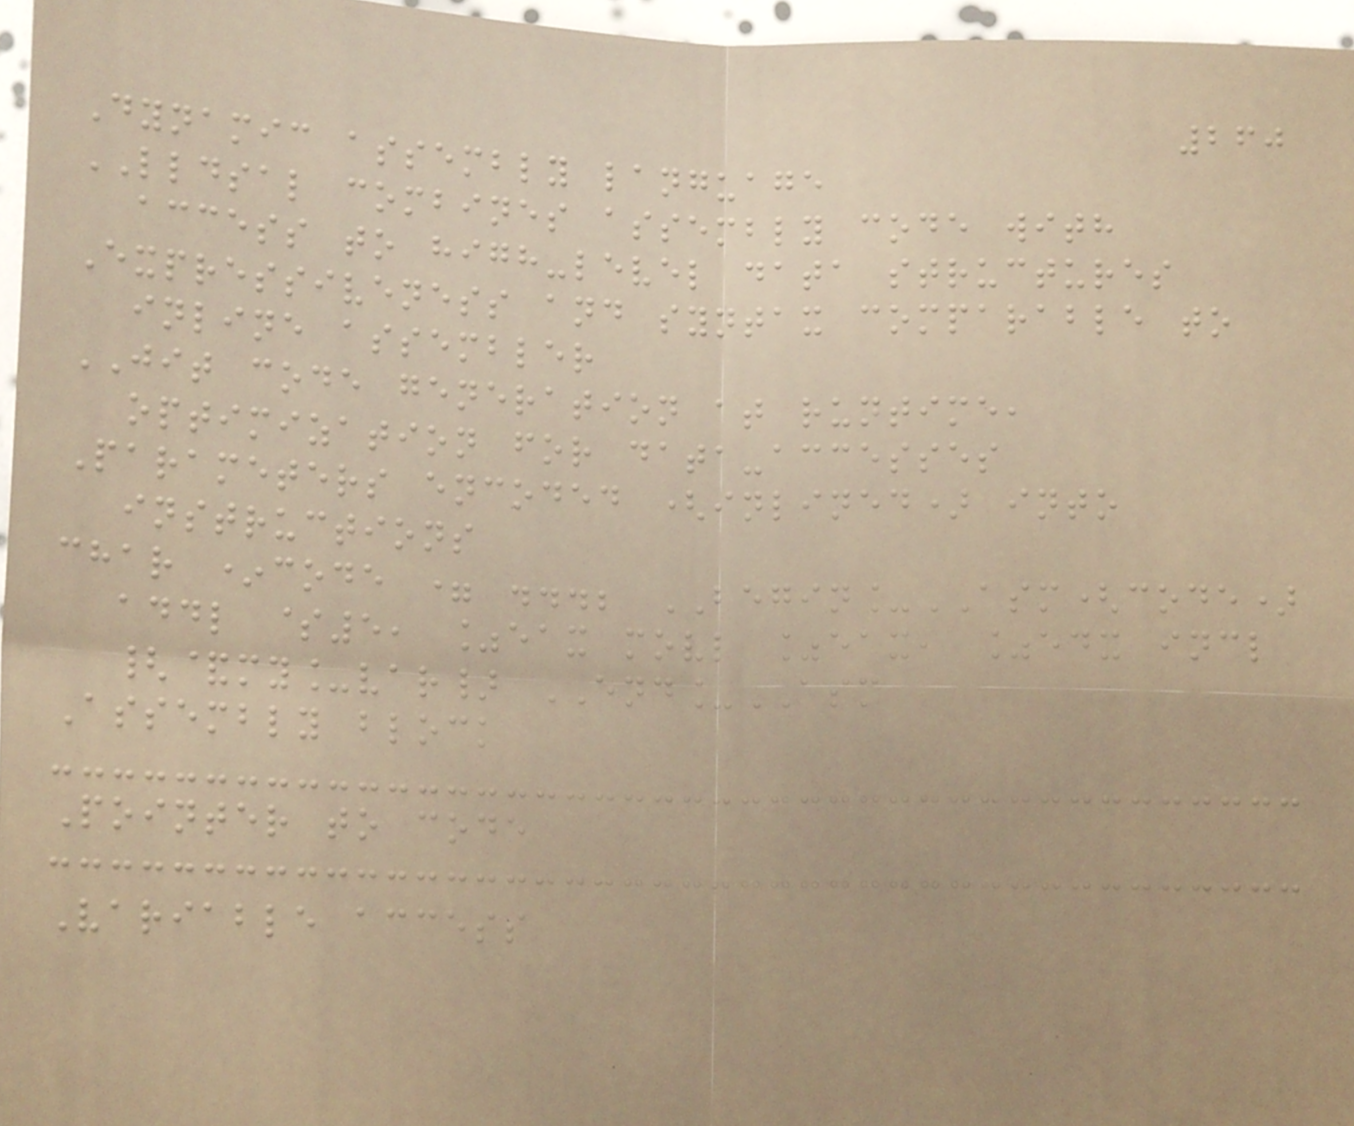260
Dynamic assembly language
LLDSAL combines assembly code with
access to high-level data structures
Expressiveness and syntax comparable to
inline assembler
JIT code generation at runtime,
optimization for data-accesses
Parameters encoded (inlined) into
instructions
char *code = ...; BEGIN_ASM(code)
addl $5, %eax movl %eax, %edx incl
{&my_var} END_ASM
Assembly block
Pointer to code
Variable access
